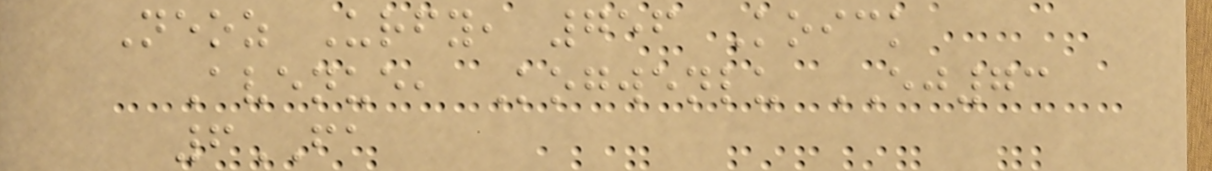Neoz Urfy, 756 Koick
Avenue, Kogwenlu EJ73
6FA
